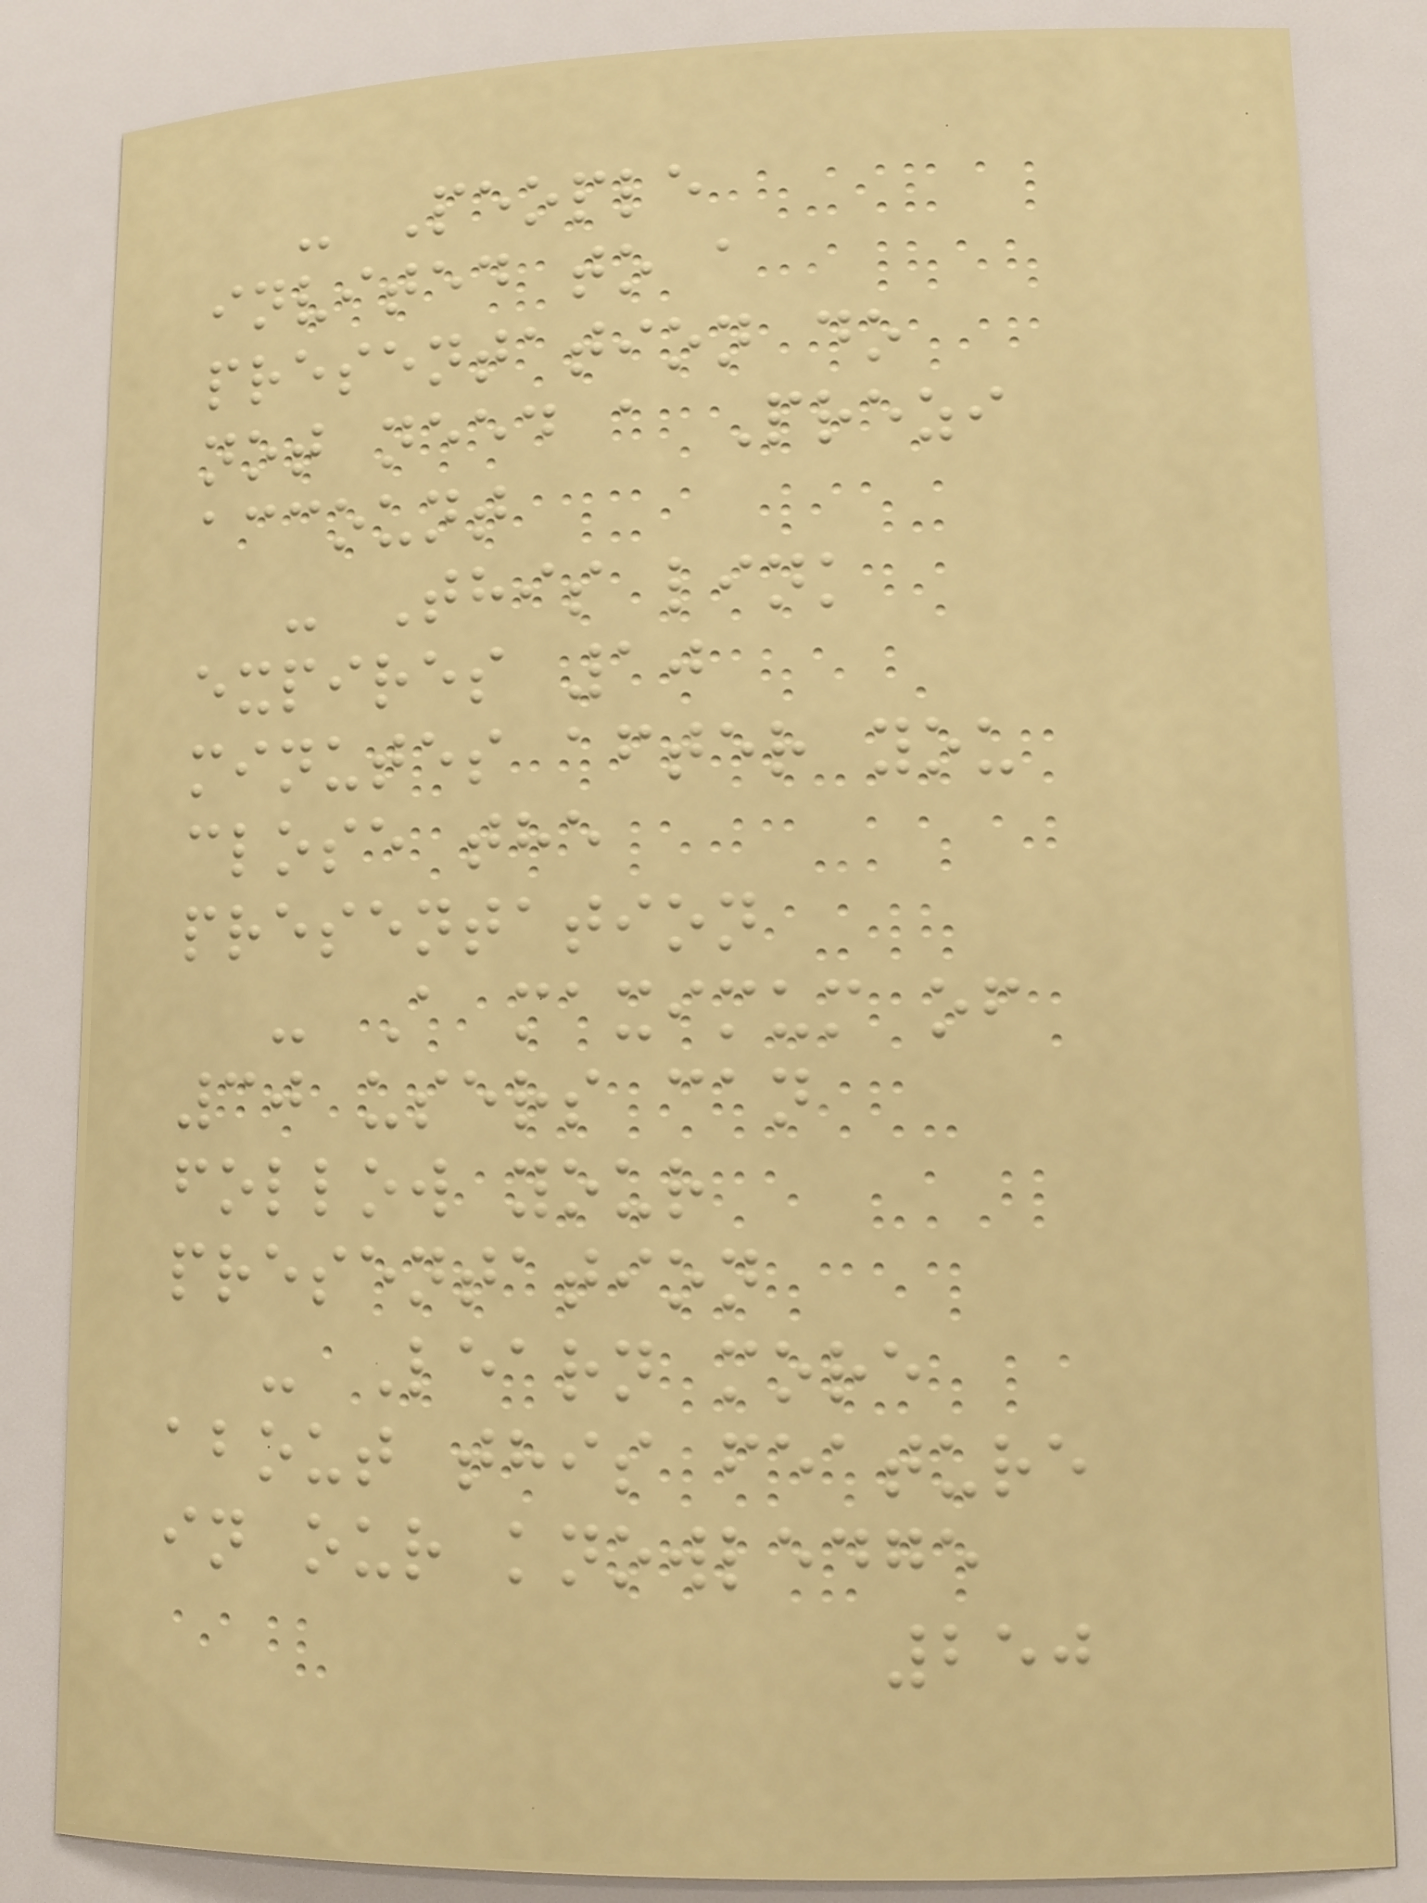- People
invited to a
presentation do
not need a Prezi
account
- This link
expires 10
minutes after you
close the
presentation
- A maximum of
30 users can
follow your
presentation
- Learn more
about this feature
in our knowledge
250
